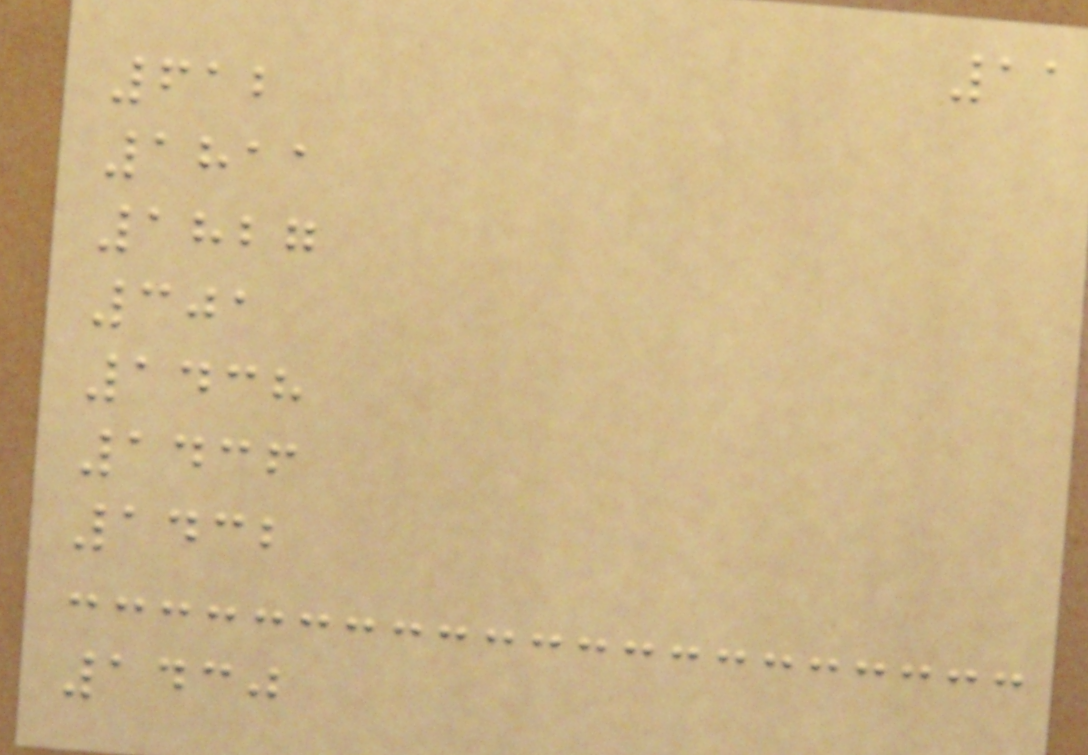11
612
1811
1827
301
1438
1436
1432
1430
